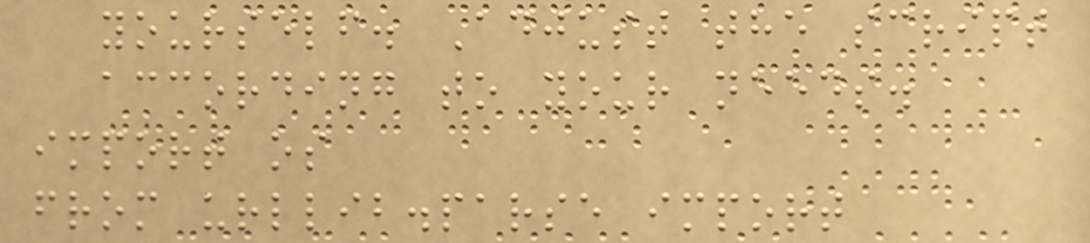yourself. Adjust the script
according to your needs.
import os
from urllib.parse import
